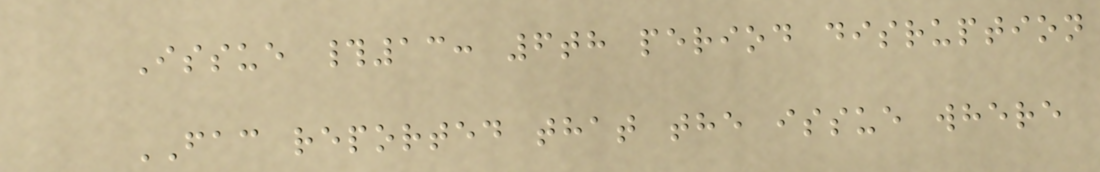Issue #13: 6th period disruption
FAC reported that the issue where
